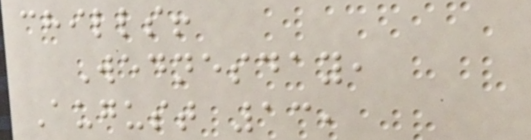chills!
Wednesday,
August 13,
